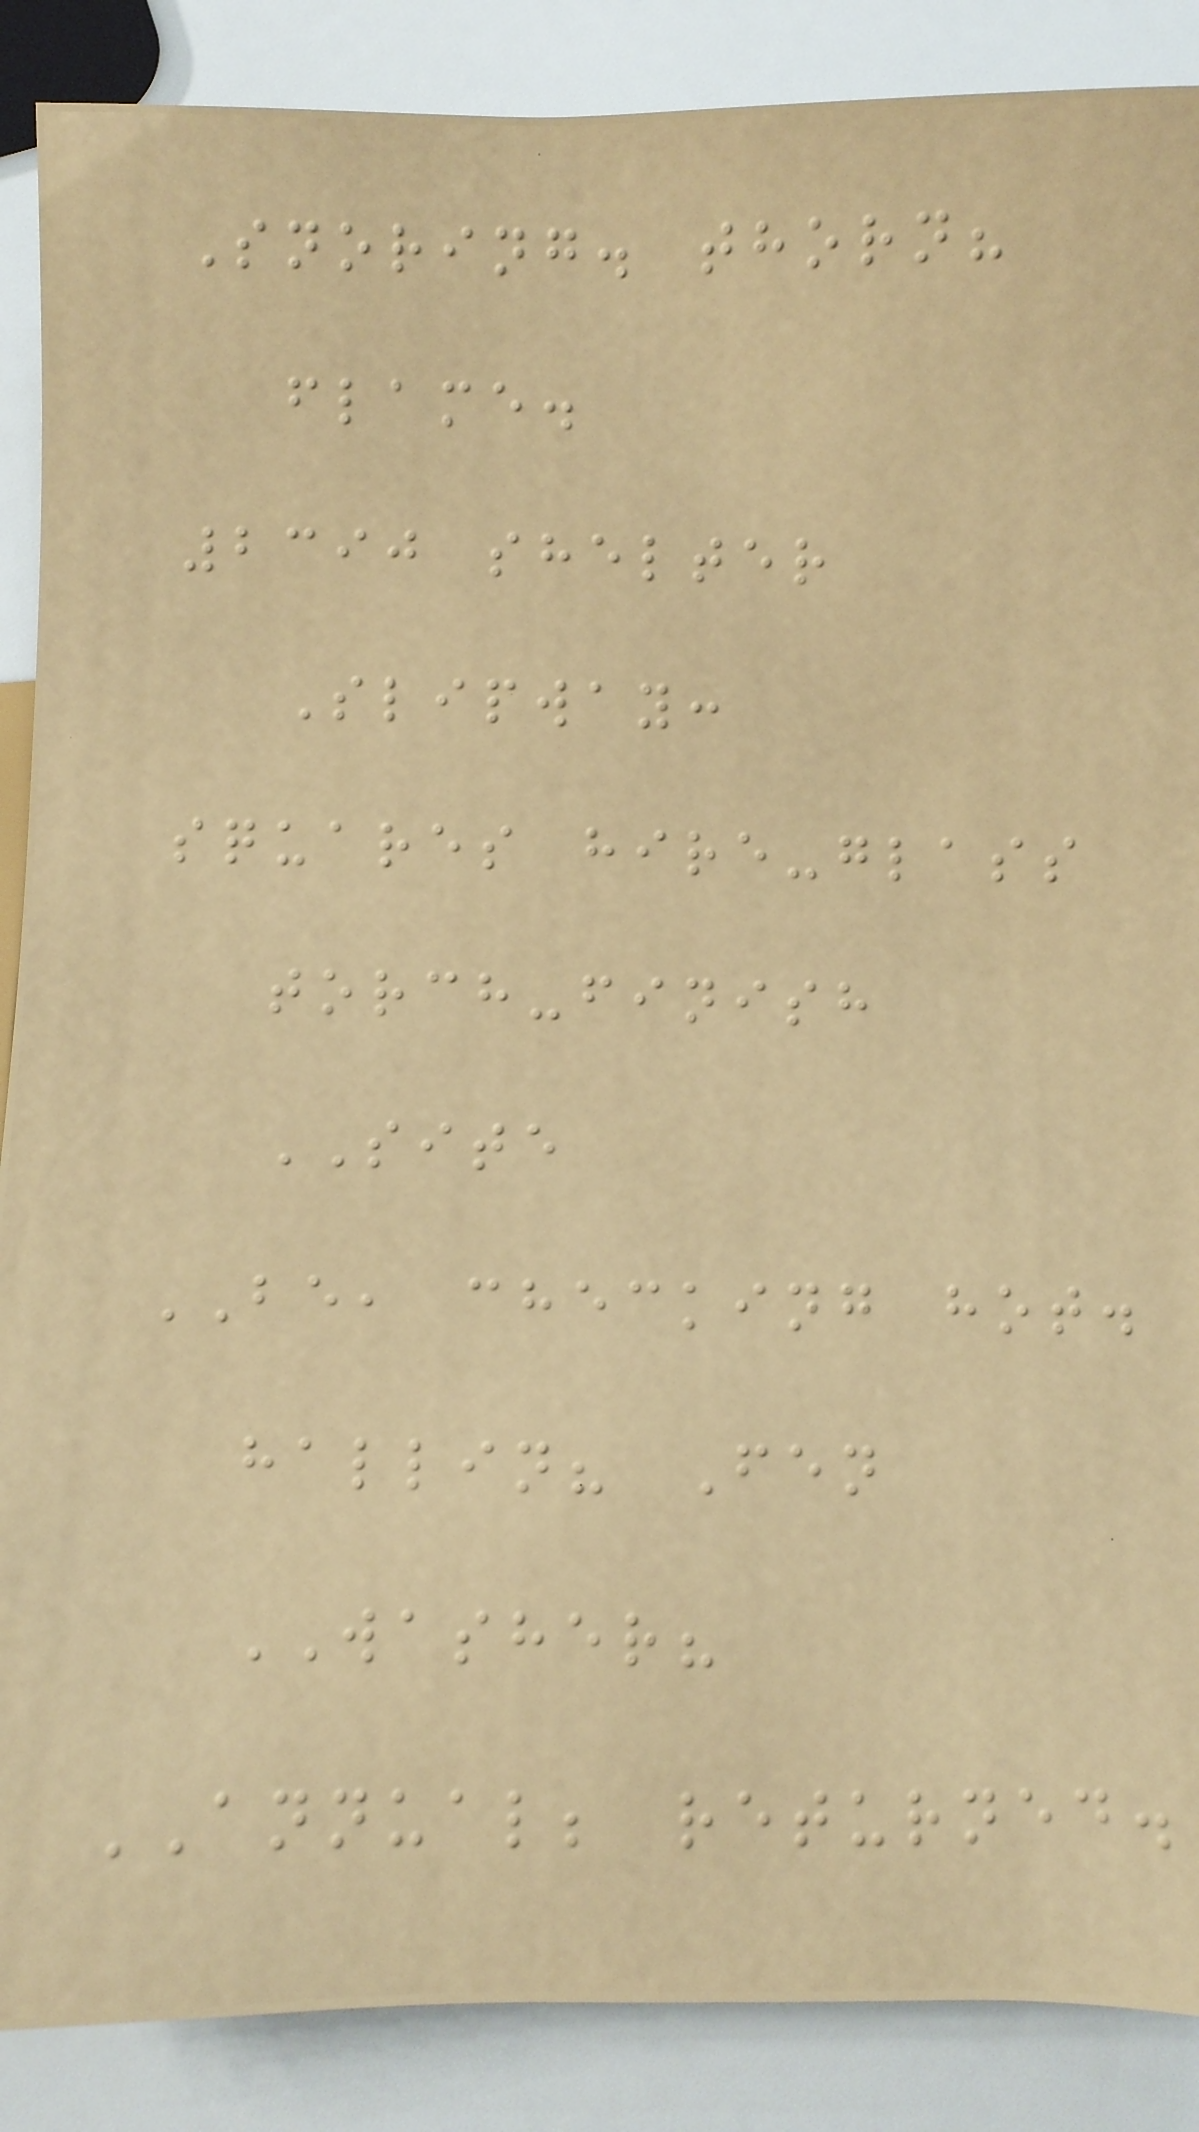Snoring. thorn?
flame.
2390 shelter
Slipway:
squares hire-glass
torch-finish
SITE
BE, checking hot.
hallin? Fen
WASHER?
ANNUAL; returned.
